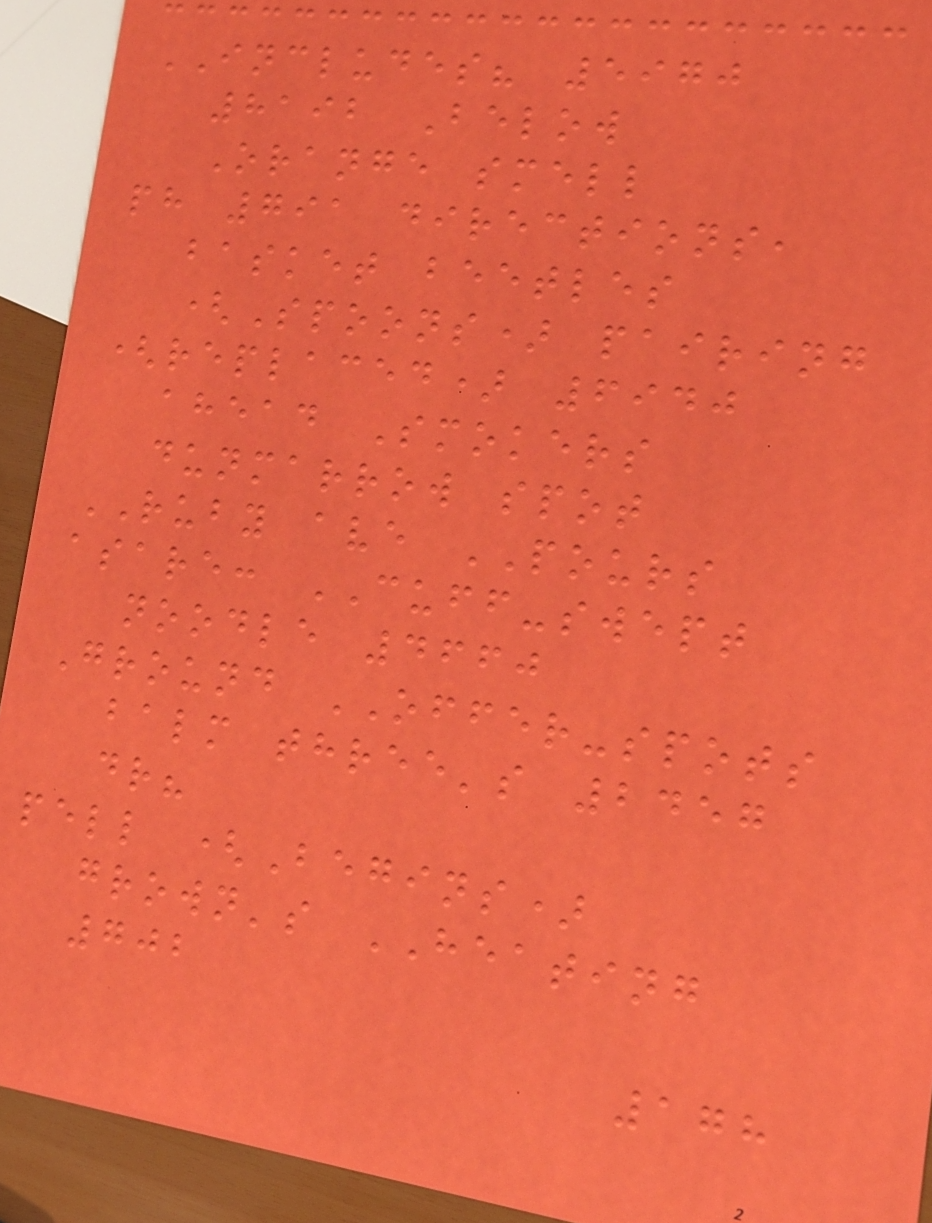INCLUDES? 5970
8192 Below
Orange smell
ph 791 directions,
basket beetles
(Spoons) pairing
(replaced) 6940
ahead Smokers
dunmarrow spot
RUBY ave POURS
asare: CUFF-swept
noodle 4660
Ground OFFER-spots
balm three's 2457
dr?
pell (Begins)
grown's HEATING
702
178
